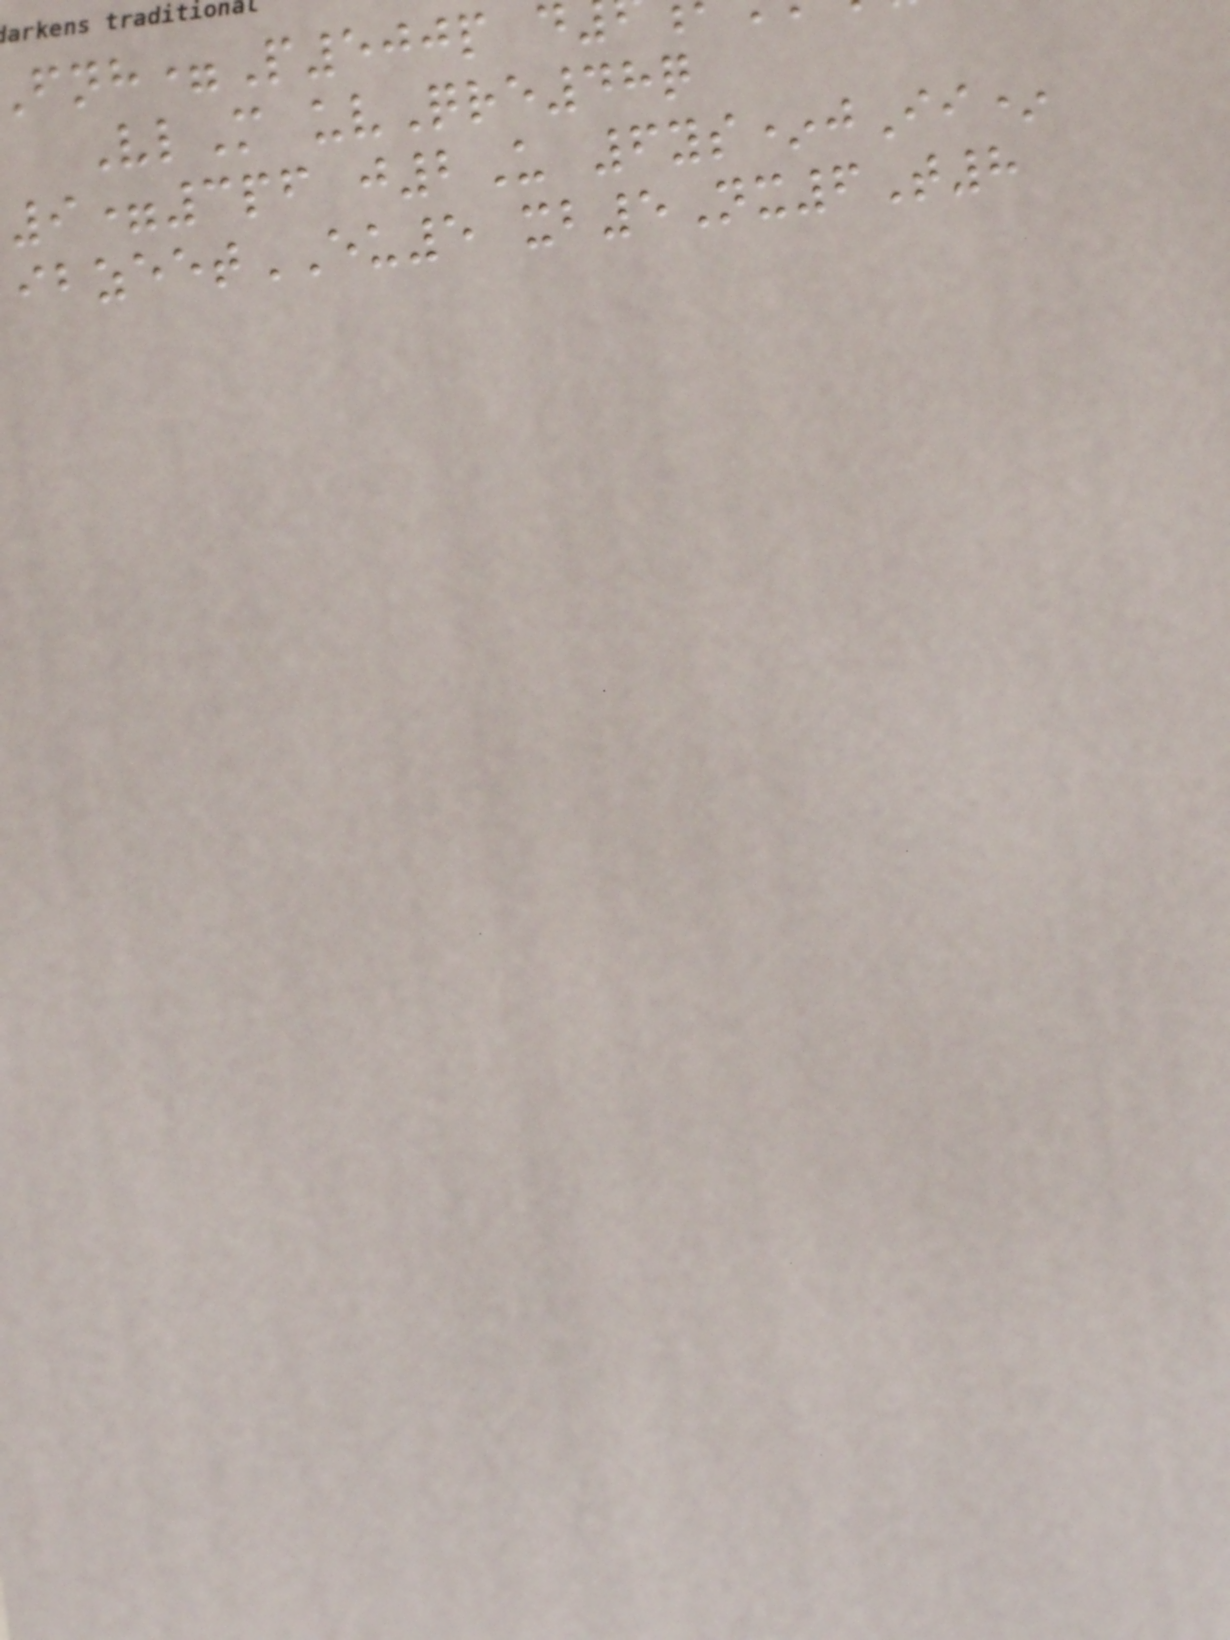nh=P500p d
VlM uvQre48q
9=3pf j2U 6ys*jIi*
ibzeetEU5 xb5Nx6T8
